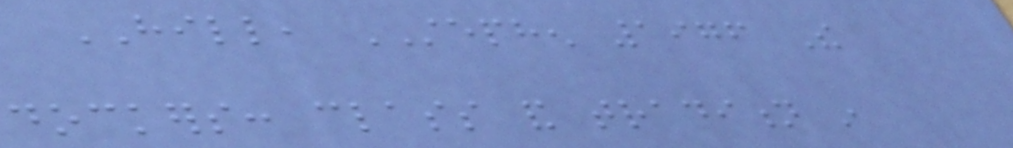HILL, STEPHEN 1976 The
dockers: class and tradition in
